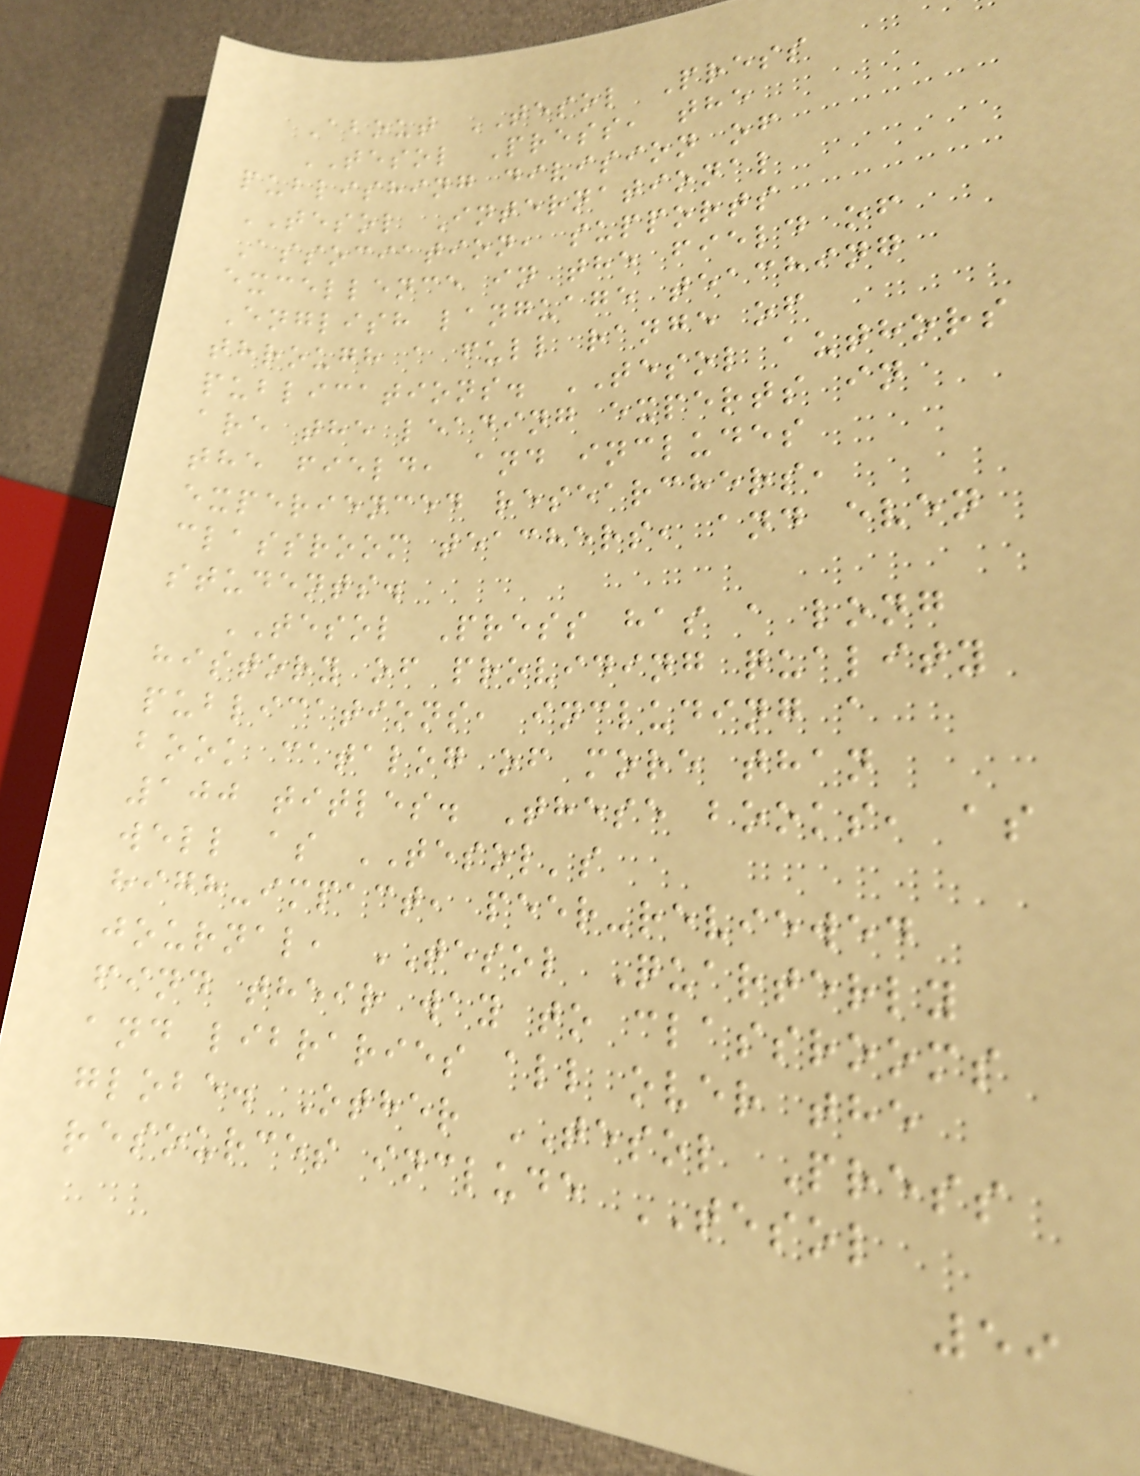About TESOL Press
TESOL Press, the
publishing division of
TESOL International
Association, supports
excellence in the field of
English language teaching
through a full range of
publications. TESOL authors
are the leading experts in
the field, and includes
experienced researchers,
classroom teachers, and even
students.
TESOL Press has a long
history of providing quality
publications, including a
book catalog of more than
100 titles. These books, as
well as TESOL's
high-impact, peer-reviewed
journal, TESOL Quarterly
find their way to classrooms
and libraries all over the
globe. Other TESOL Press
resources include TESOL
59
